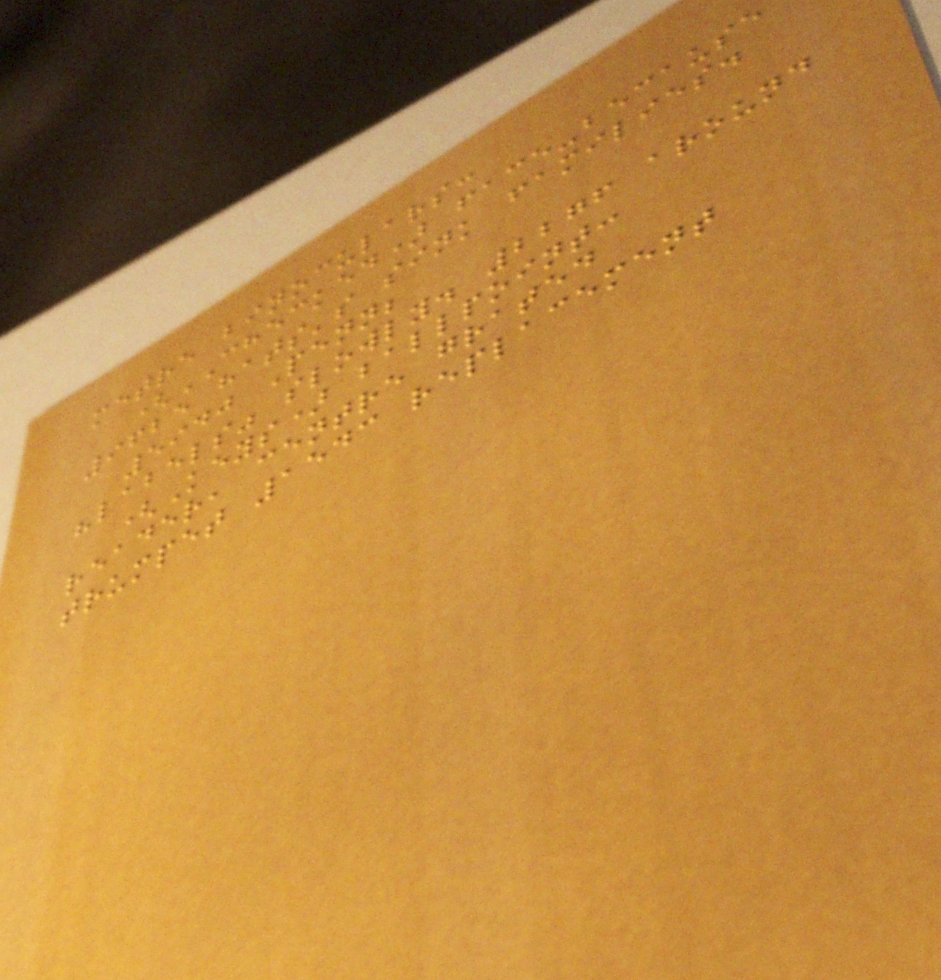metre binoculars:
(CHECKED) face-because
9625 hats's sink families.
5940 Penn;
"labels" slowly. 2276 around
(Keys) ballpoint:
reader, centre grated
trumpet 1543 replacement
